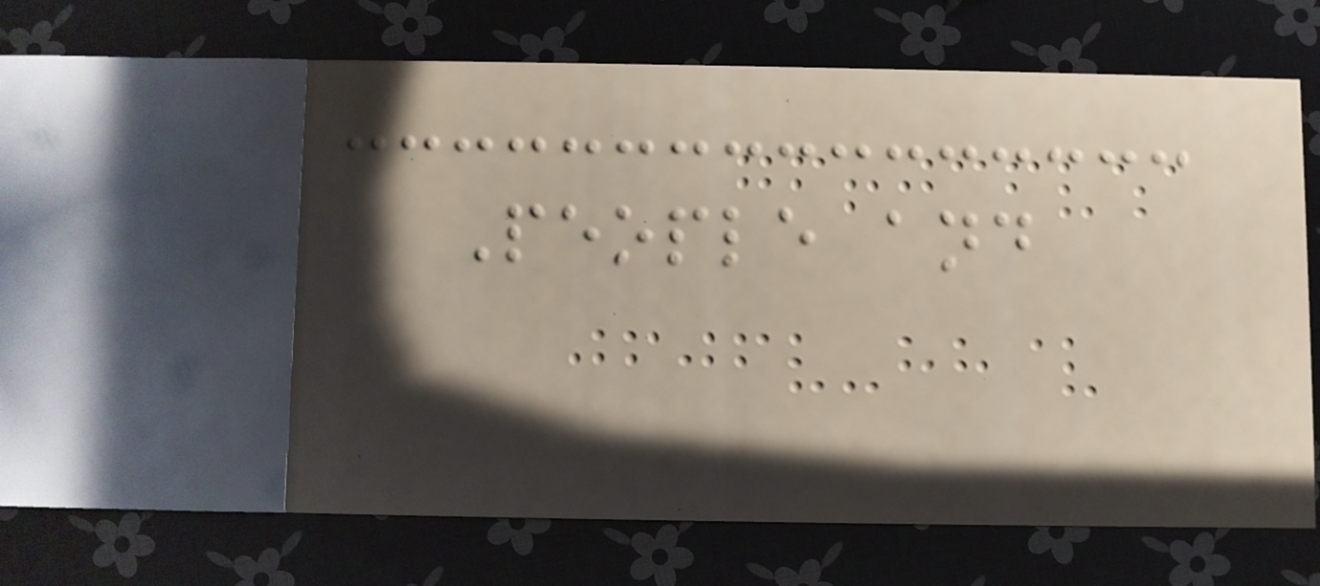People and
